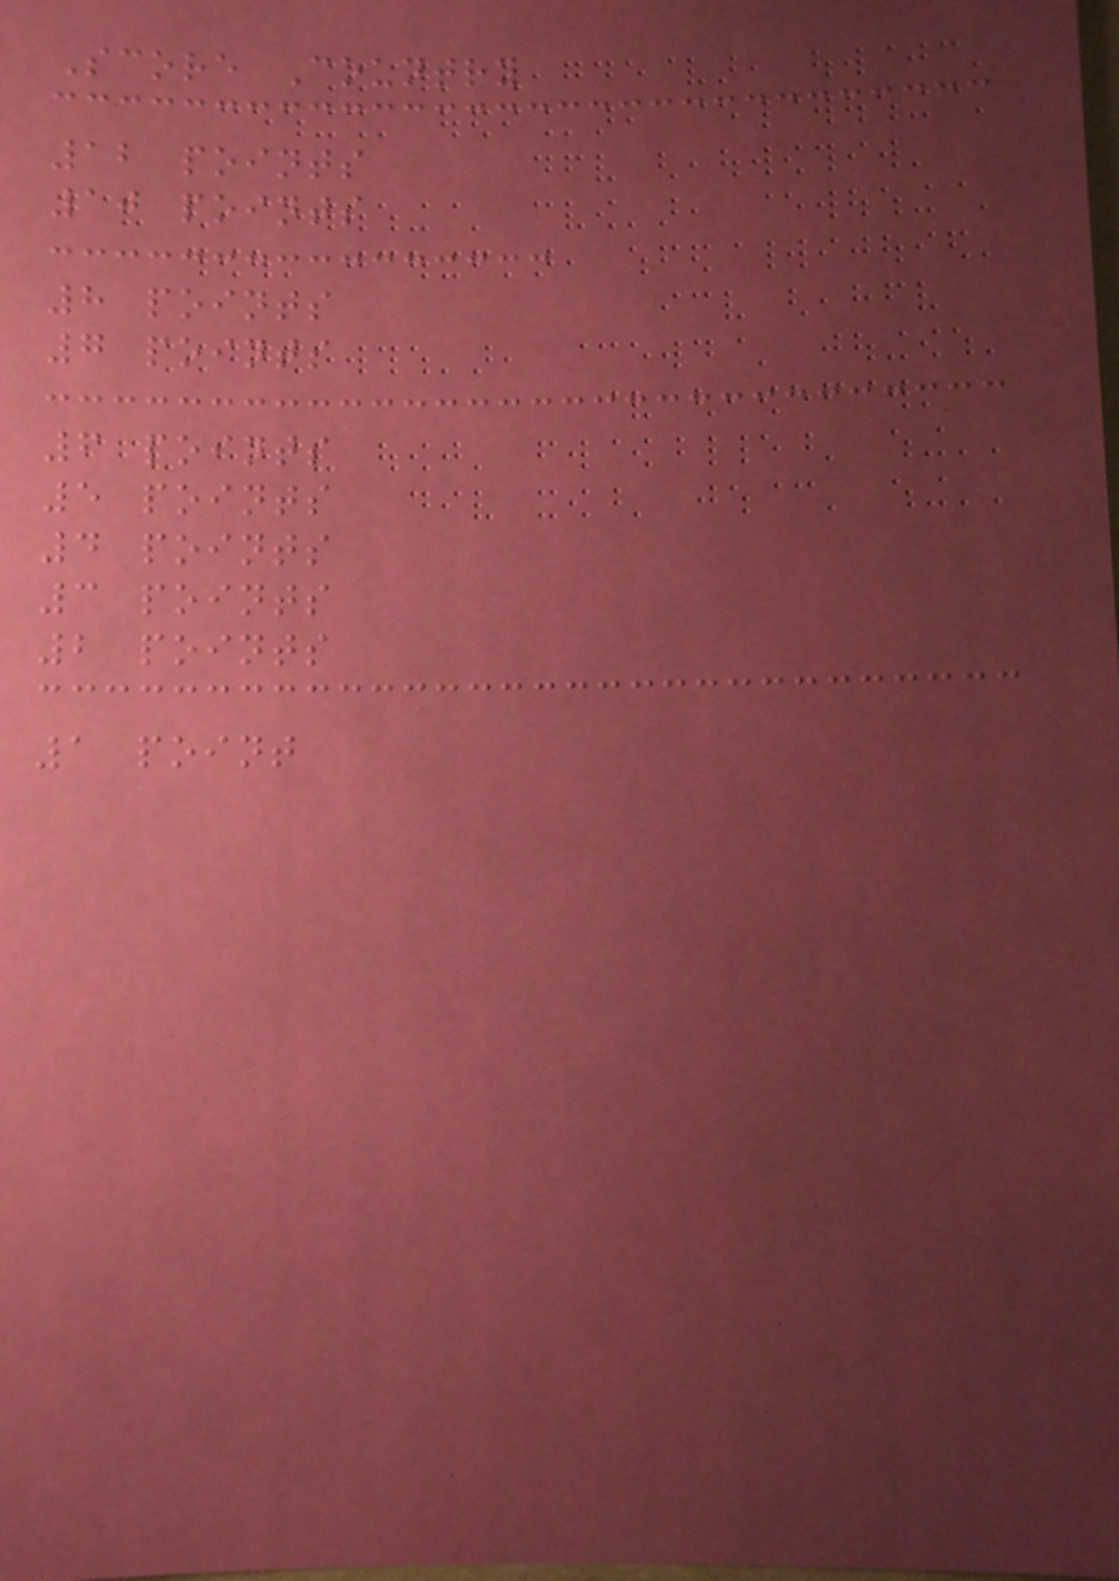Score Country
12 points
10 points
8 points
7 points
6 points
5 points
4 points
3 points
2 points
1 point
